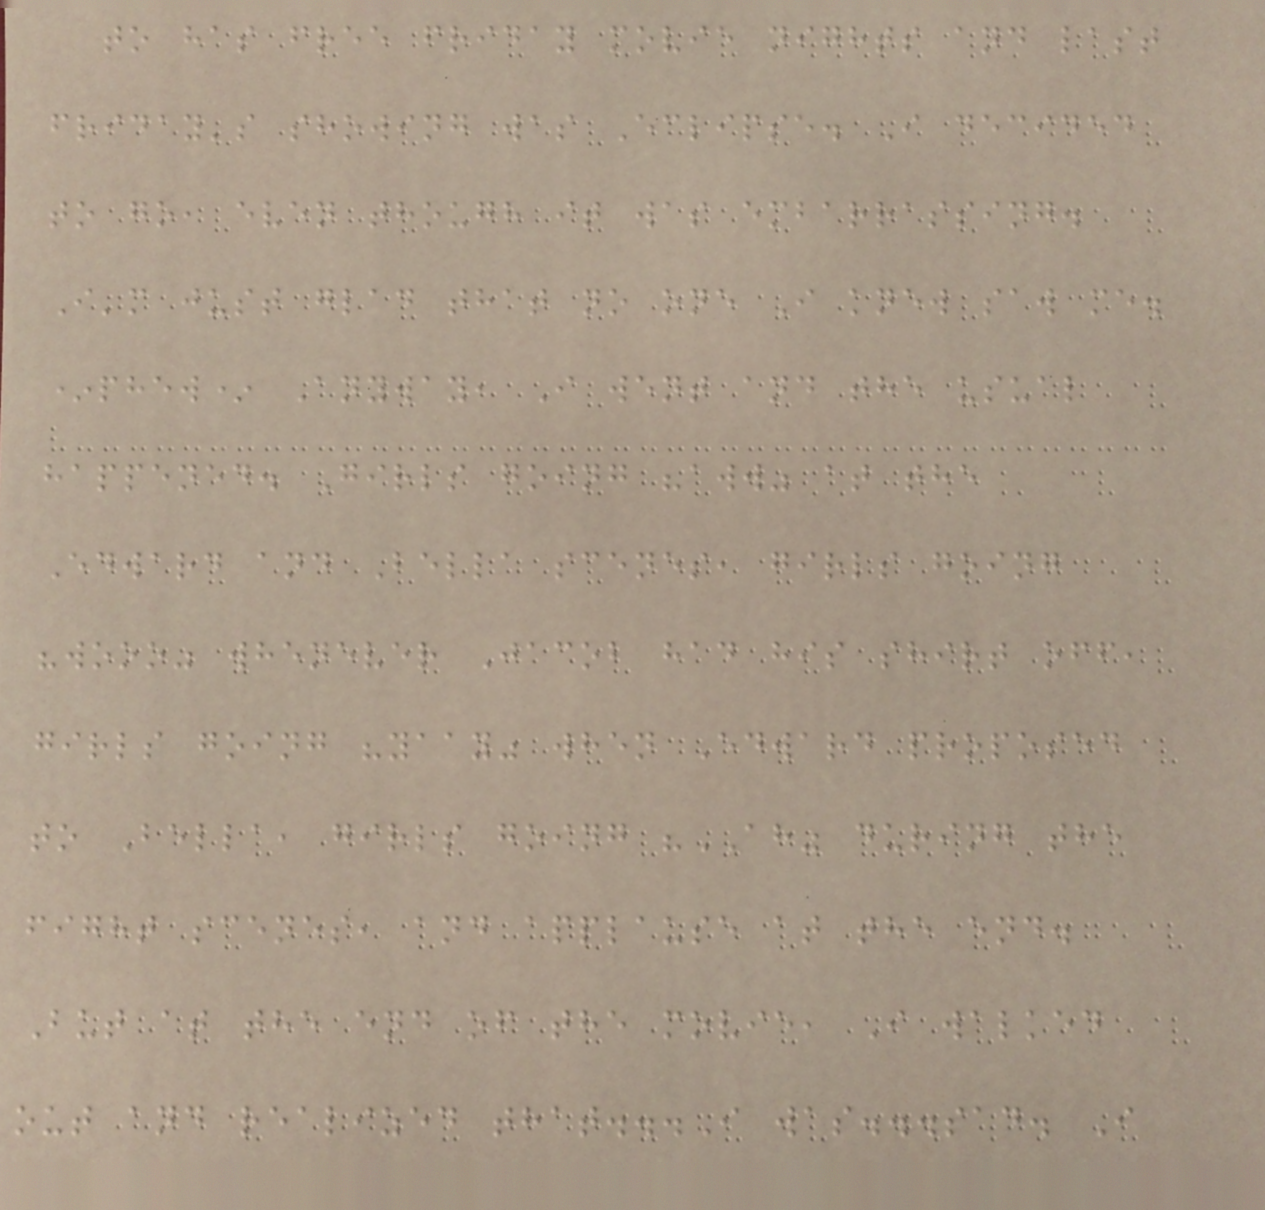to has free friday movie nights and last
friday's showing was Eclipse. I decided
to go, even though it was embarrassing.
I'm just glad that no one I knew saw me.
*phew* Anyway, I went and the usual
happened. Girls going "aww" at the
Edward and Bella scenes, girls going
"wooo" whenever Jacob had his shirt off,
girls going "yaay" when Edward proposed
to Bella, girls going "AH" during the
fight scenes, and applause at the end.
But at the end of the movie, I walked
out and realized that...I was...sad. I
